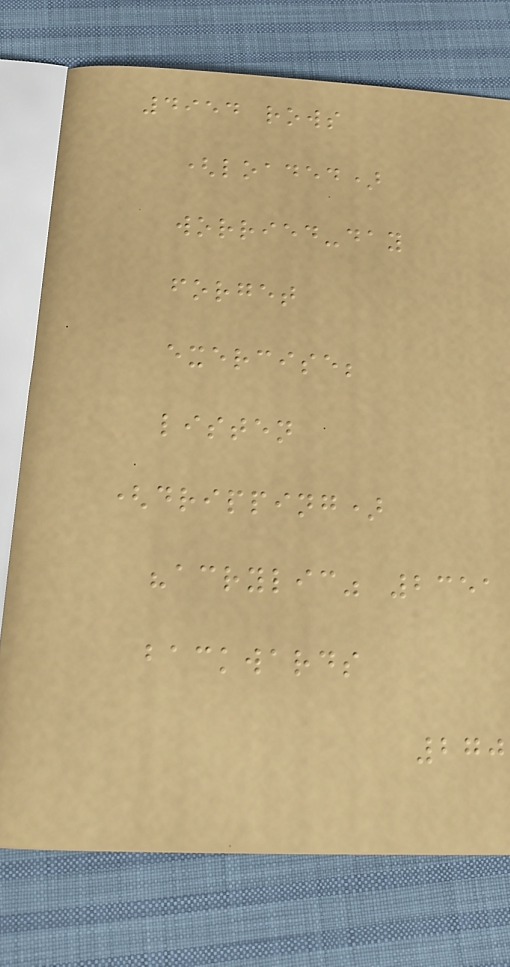4954 rows
(loaded)
worried-day
forget
exercise;
listen
(dripping)
"acrylic" 2351
backwards
270
